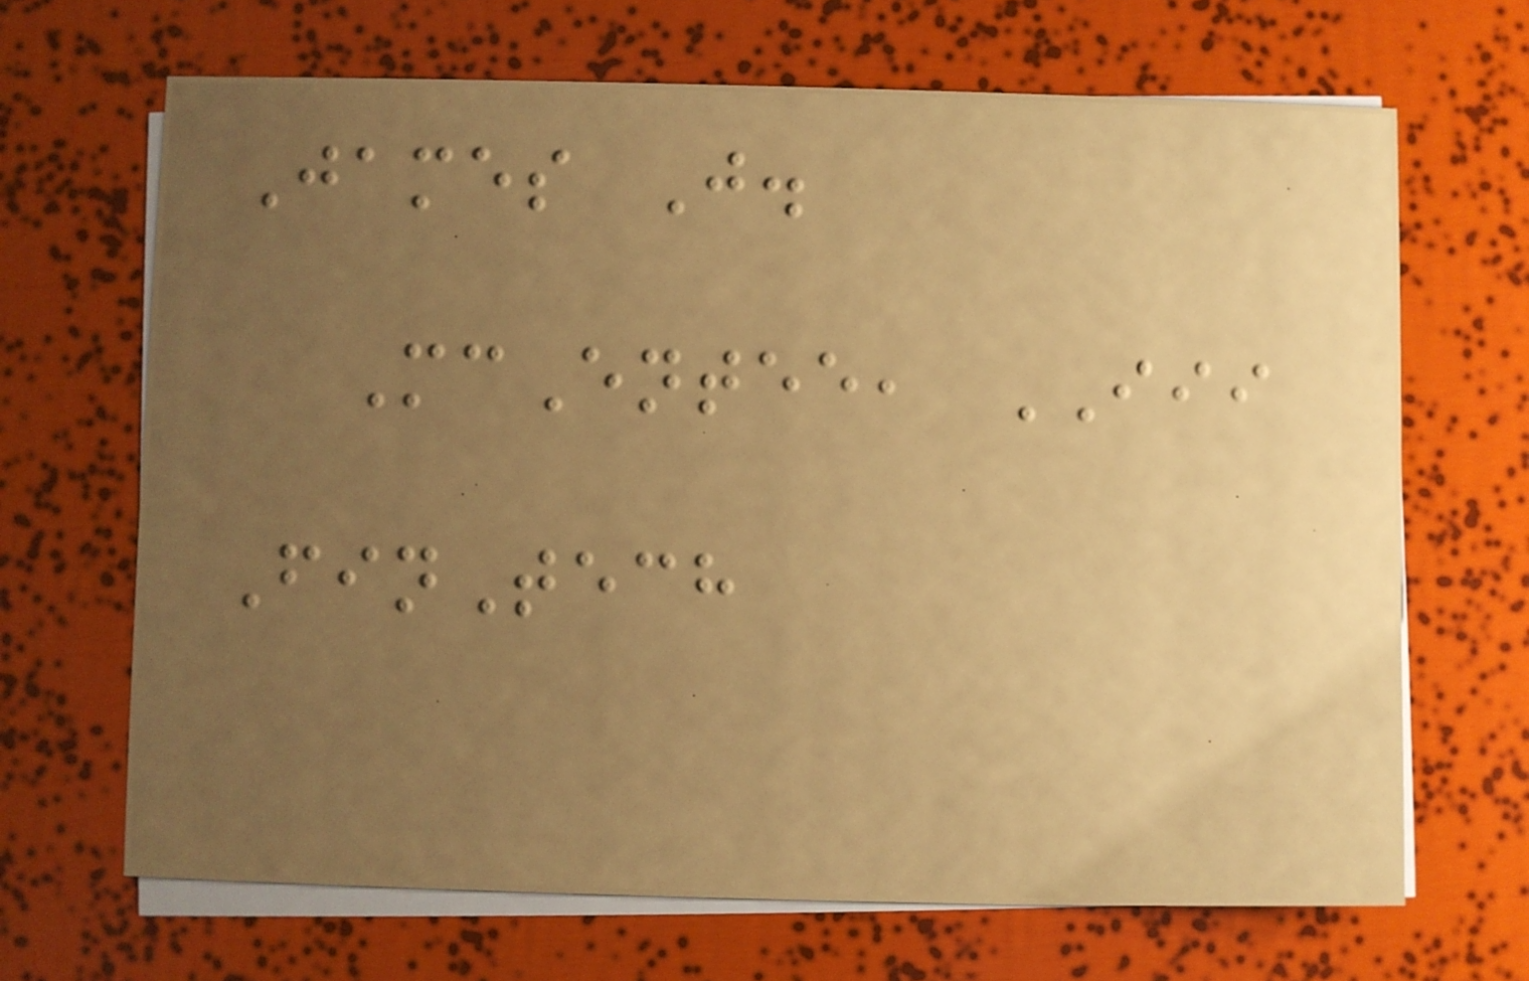James J.
McEntee, III
FinTech
